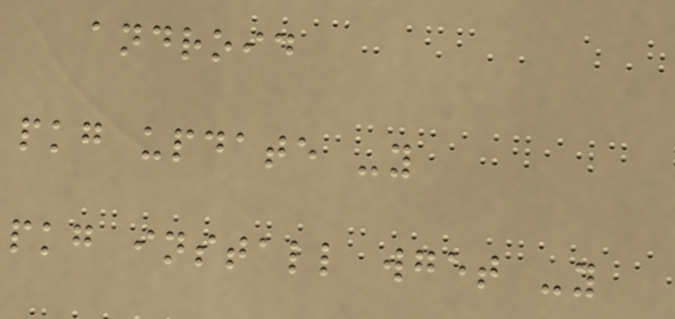android
pkg update -y
pkg install wget -y
